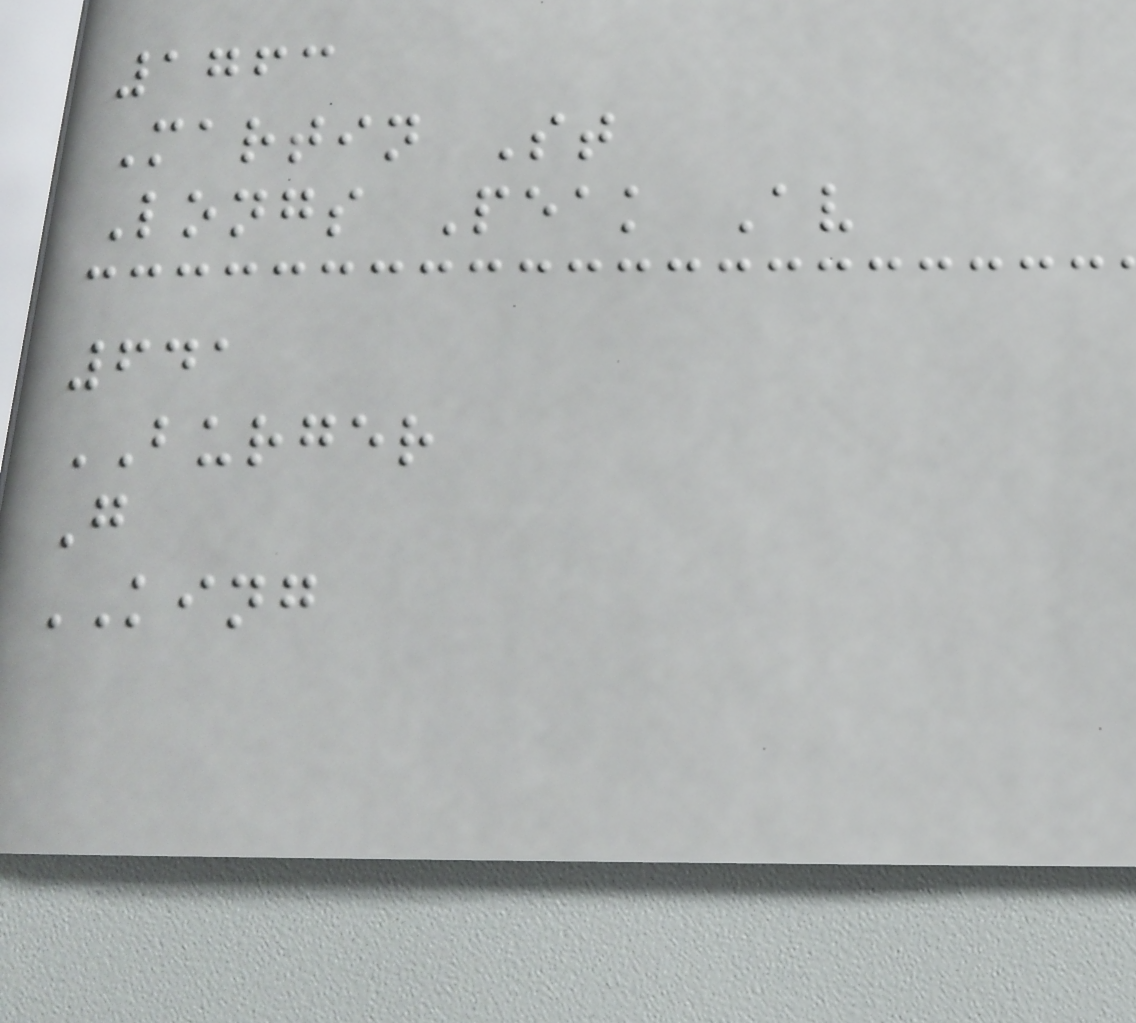1763
Martin St
Longs Peak Av
641
BURGER
G
KING
